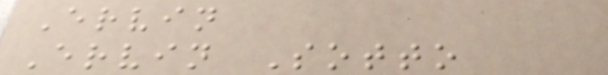Ervin
Ervin Sotto
